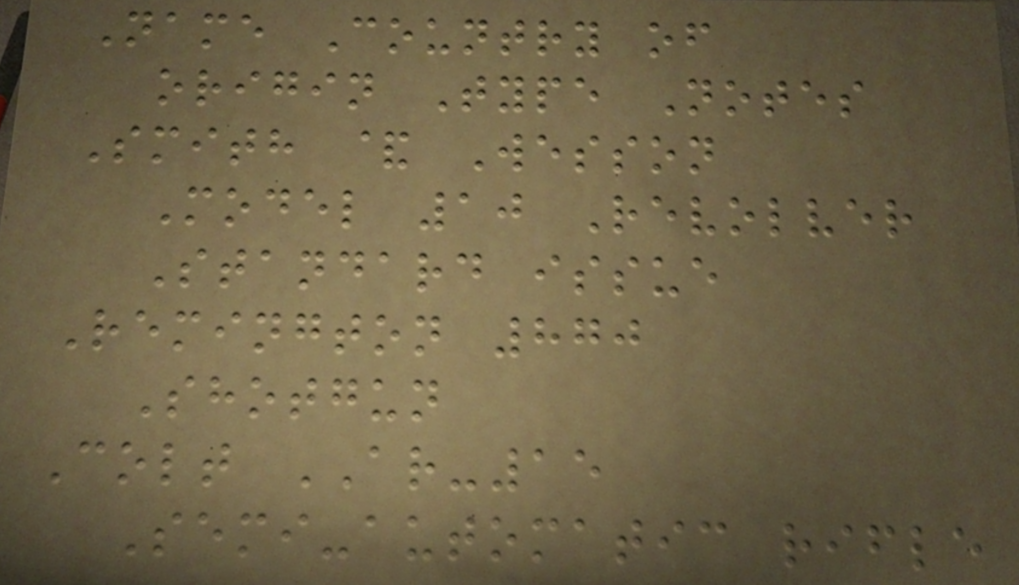Name Country of
origin Type Notes
Smith & Wesson
Model 10 Revolver
Standard issue
Remington 870
Shotgun
Colt AR-15
Semi-automatic rifle
